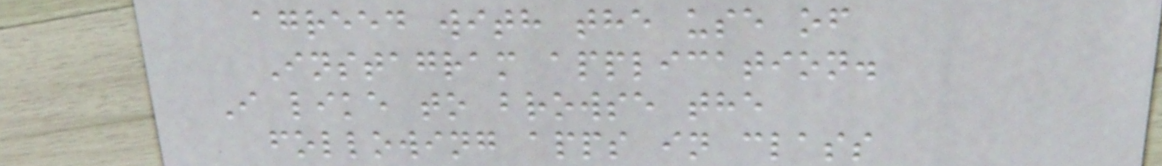agreed with the use of
Instagram application.
I like to browse the
following apps in class
